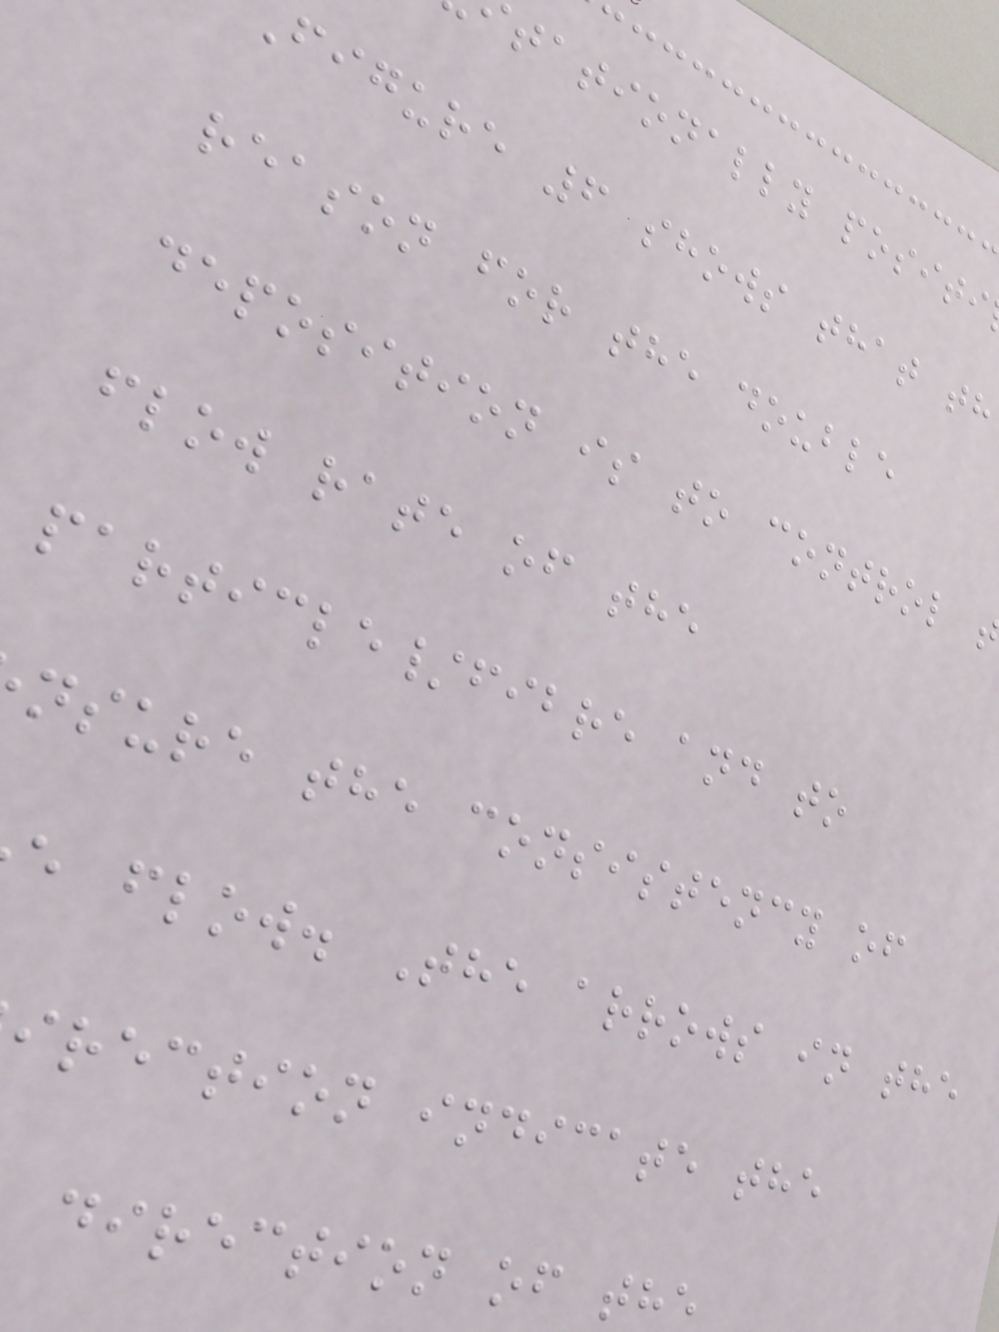tationally positi
figure 6 shows that th
reason for the double
deposition is to control
flow rate of the
particle/fibre and to
nsure the consistency of
e flow. The arrows in the
irection indicate the
direction of th
